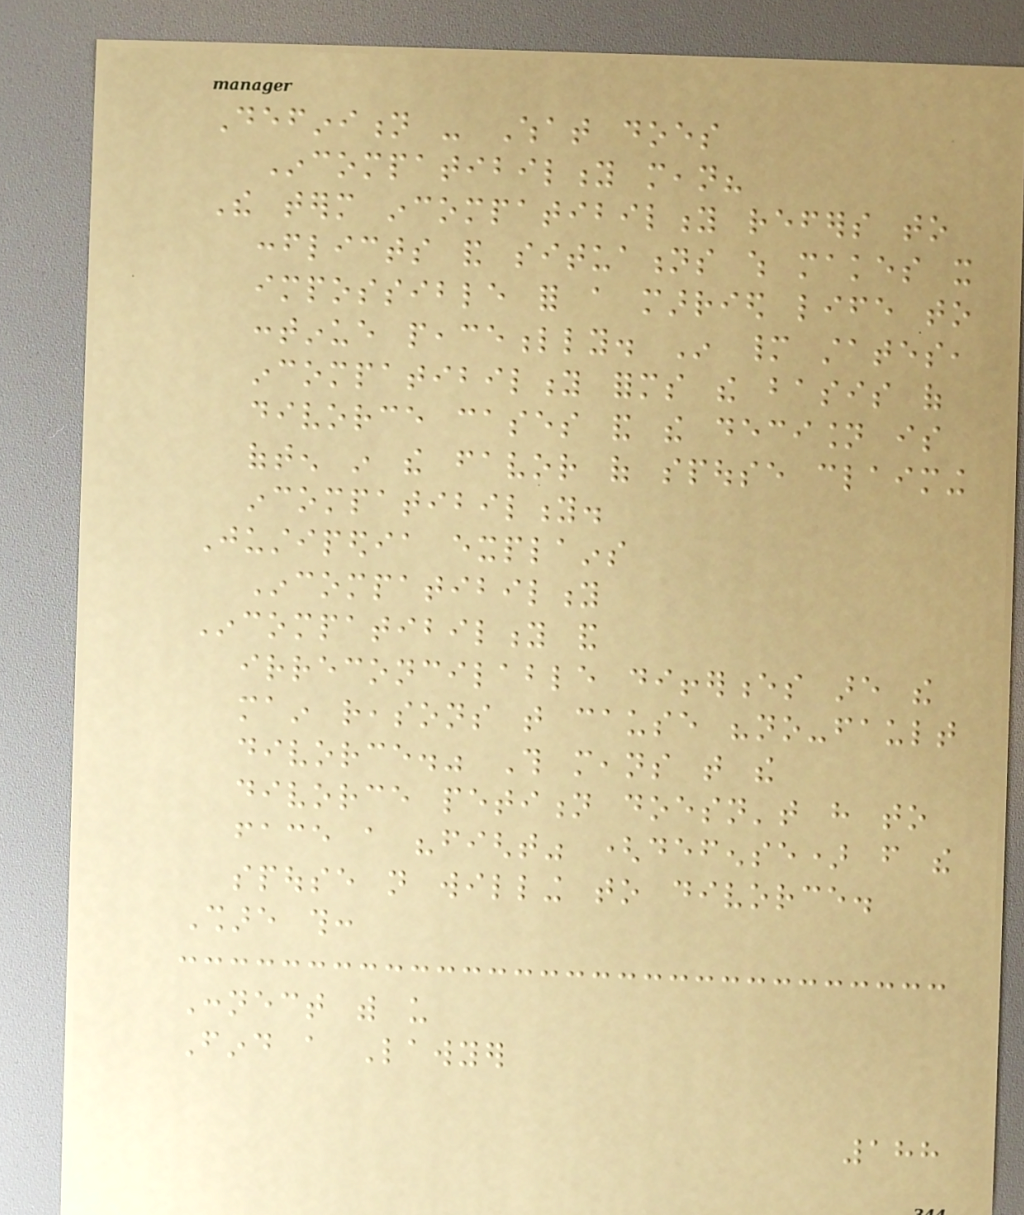Definition - What does
Incompatibility mean?
The term incompatibility refers to
conflicts and situations which makes it
impossible for a married life to
continue peacefully. In many states,
incompatibility forms the basis of
divorce cases and the decision is
often in the favor of spouse claiming
incompatibility.
Justipedia explains
Incompatibility
Incompatibility and
irreconcilable differences are the
main reasons that cause "no-fault
divorce." This means that the
divorce petition doesn't have to
face a "fight" (defense) from the
spouse not willing to divorce.
Share this:
Connect with us
Find a Lawyer
188
